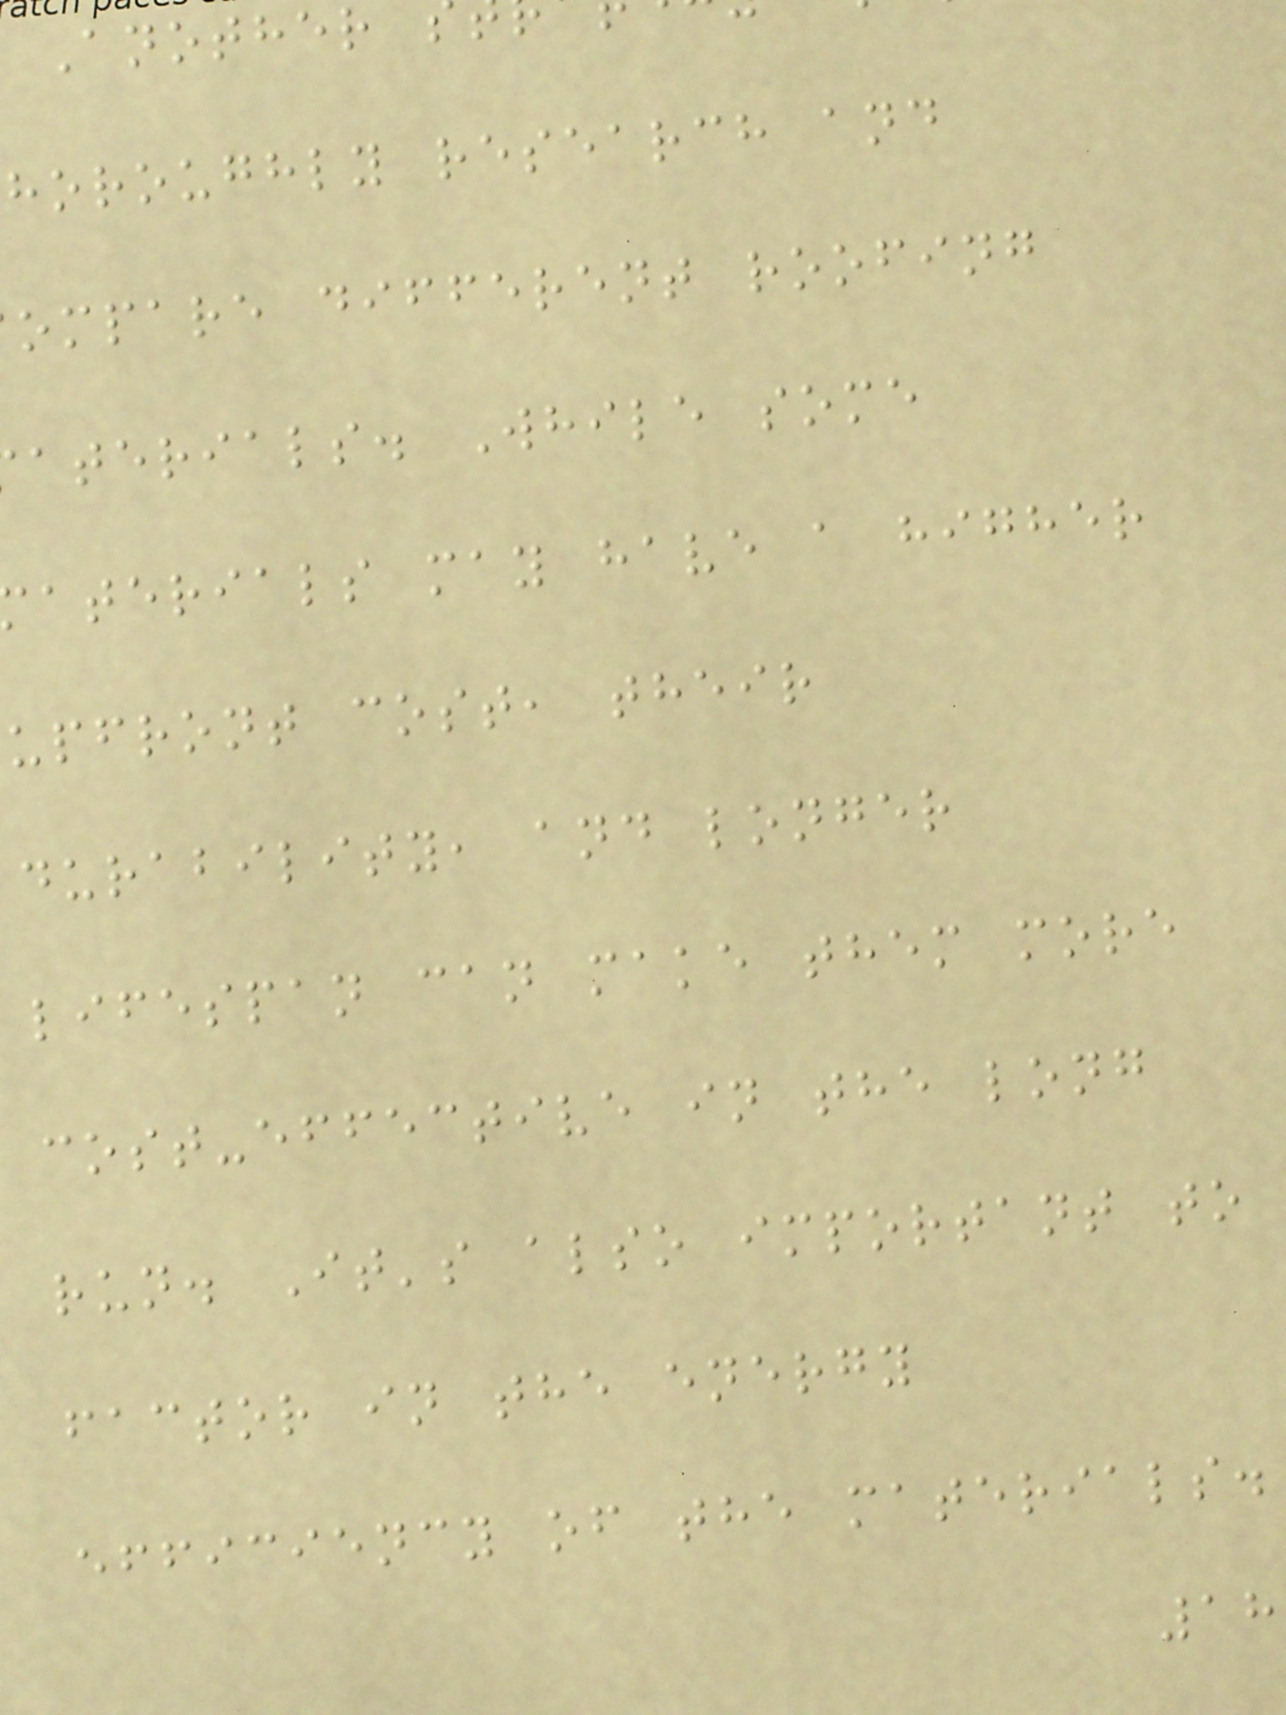Another
horoughly research and
ompare different roofing
aterials. While some
aterials may have a higher
upfront cost, their
durability, and longer
lifespan can make them more
cost-effective in the long
run. It's also important to
factor in the energy
efficiency of the materials.
